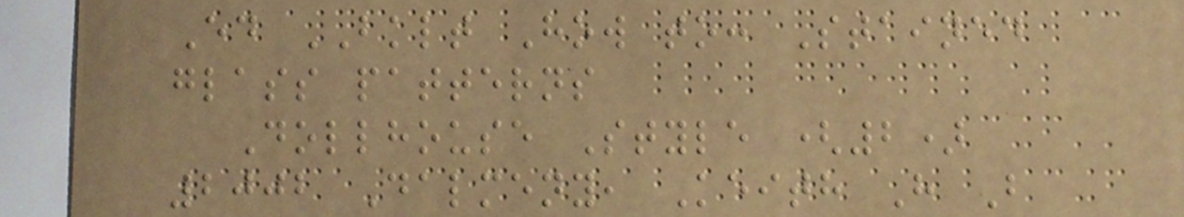Ed BKLT How to: Stained
glass patterns
Dollhouse Style (2)
2002 Dalmeny, Keith H B
